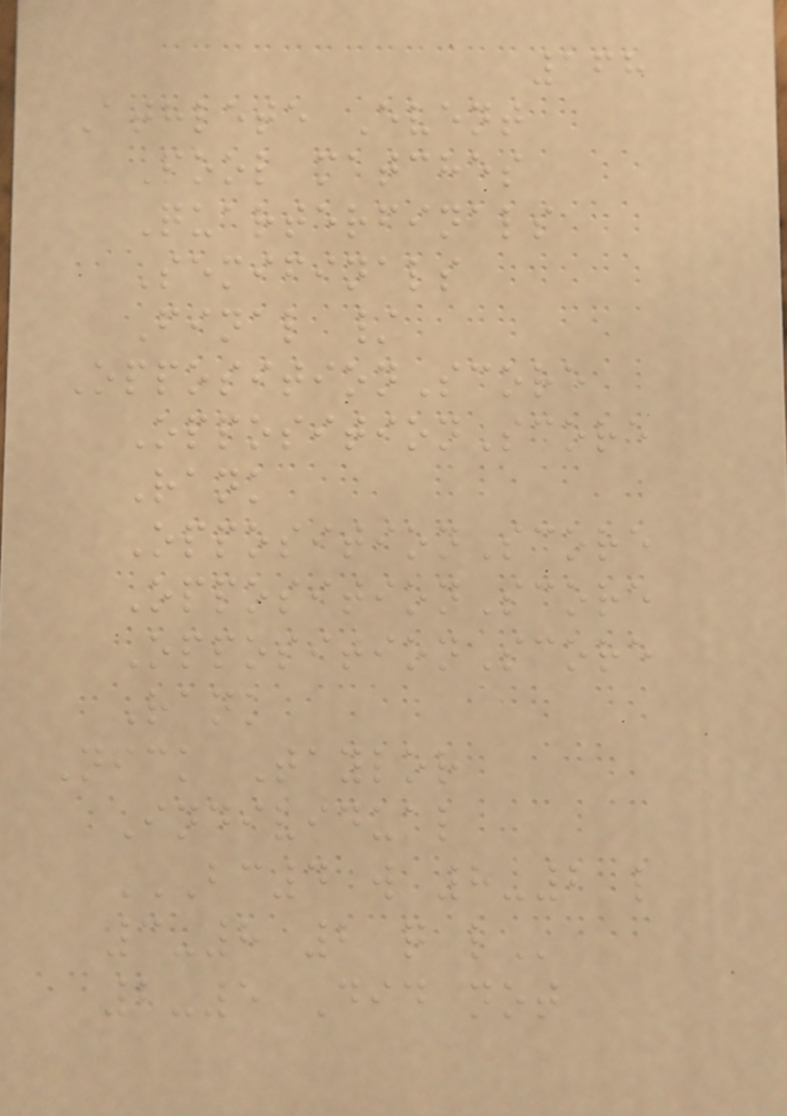168
Athlete Event
Pool matches
Quarterfinals
Semifinals
Final /
OppositionScore
OppositionScore
Rank
OppositionScore
OppositionScore
OppositionScore
Rank
Nick Taylor
Individual
BC4 W 8-2 L
3-8 2 Q L
2-5 Did not
